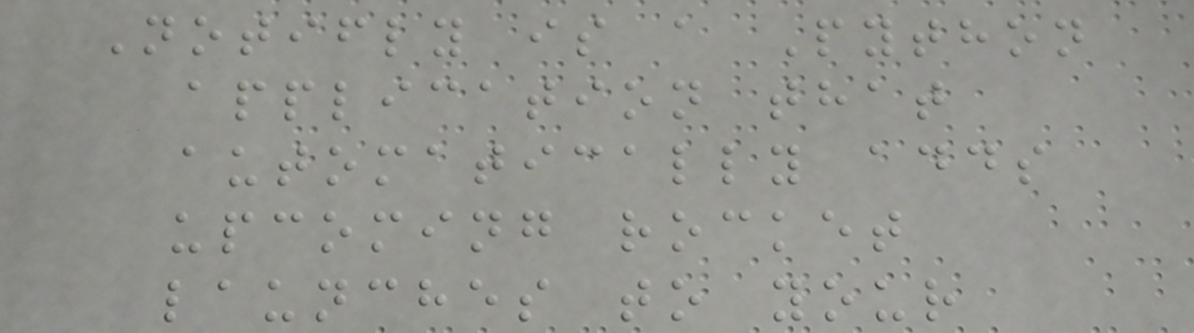Notifly is a Python
application that
automatically adds
upcoming rocket
launches to your
